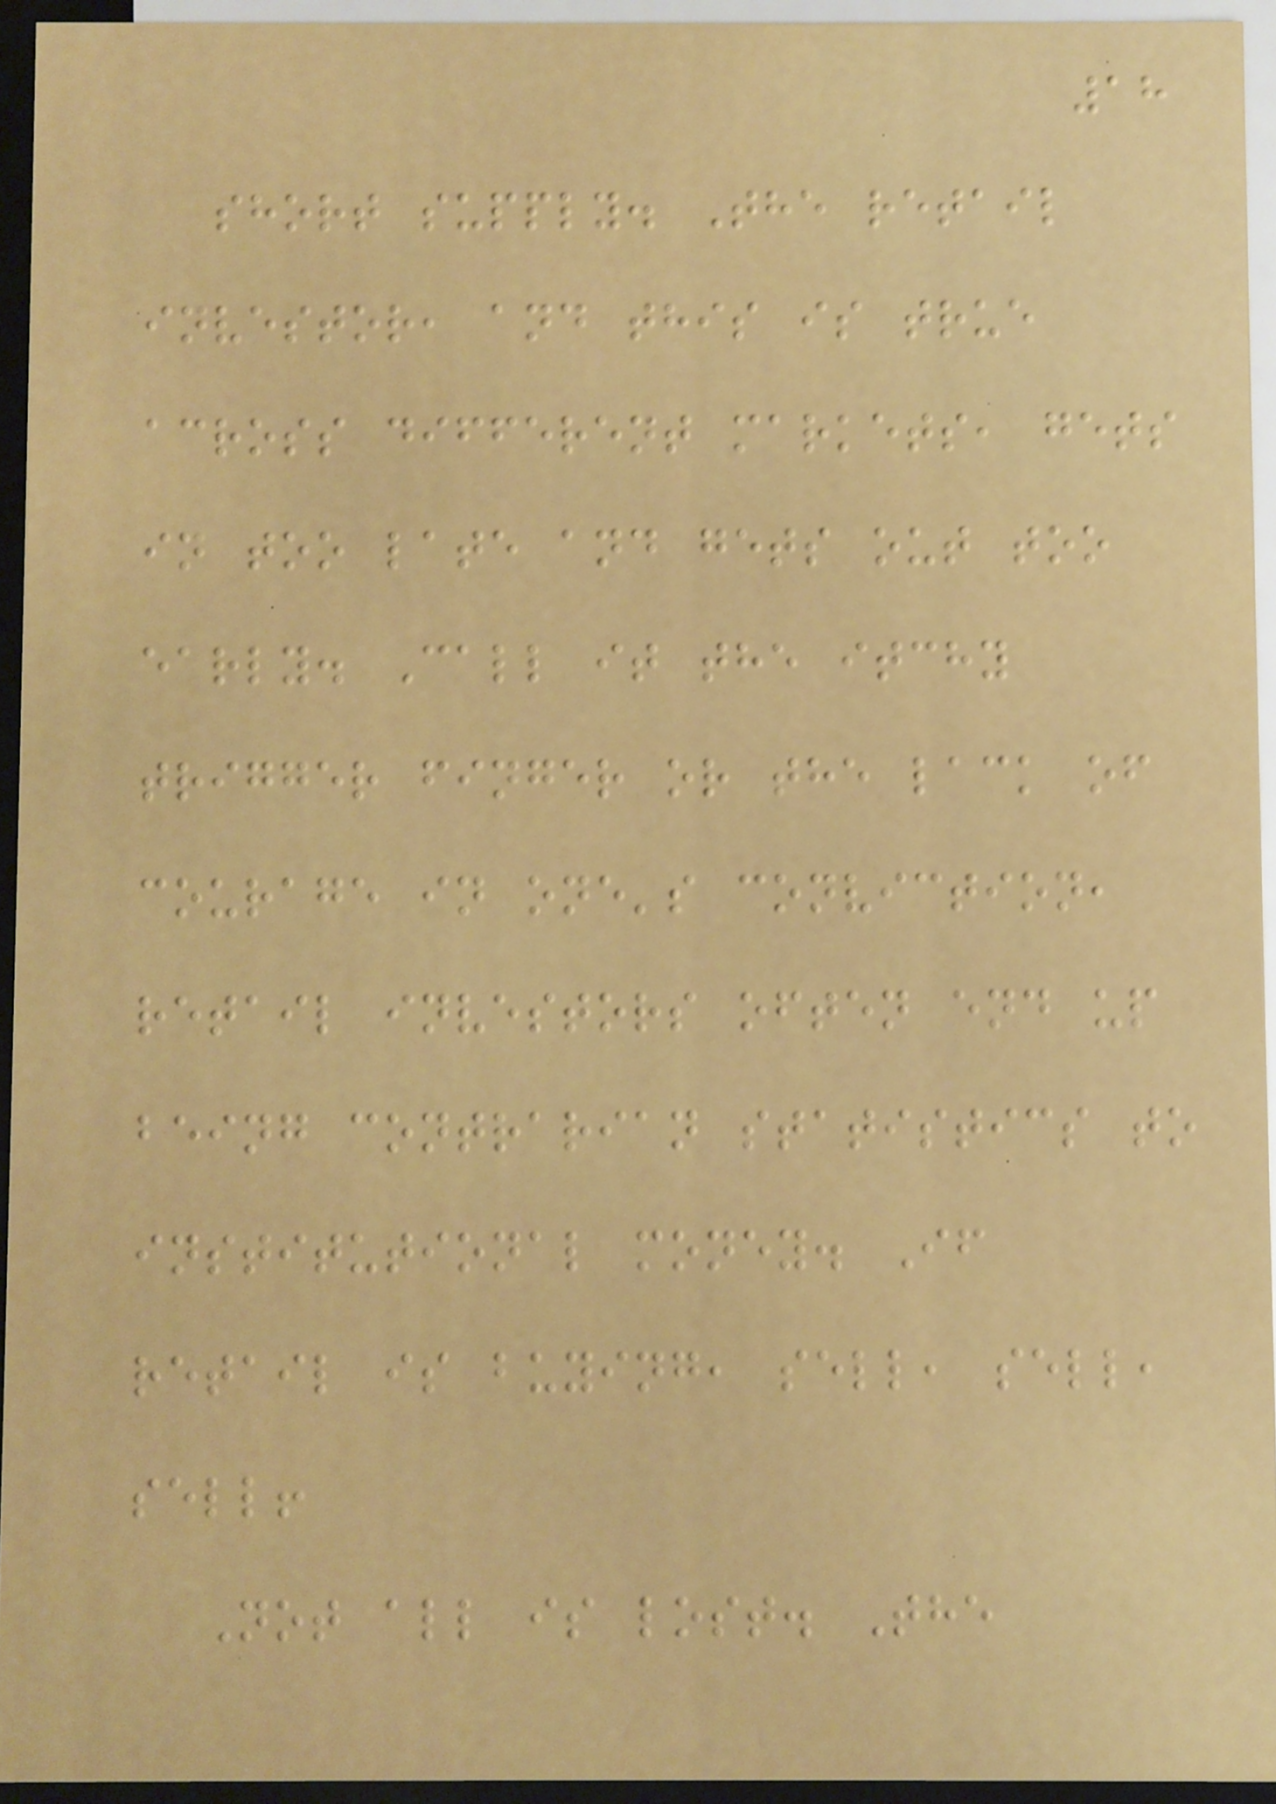18
short supply. The retail
investor, and this is true
across different markets, gets
in too late and gets out too
early. Call it the itchy
trigger finger or the lack of
courage in one's conviction,
retail investors often end up
being contrarian statistics to
institutional money. If
retail is buying, sell, sell,
sell!
Not all is lost. The
